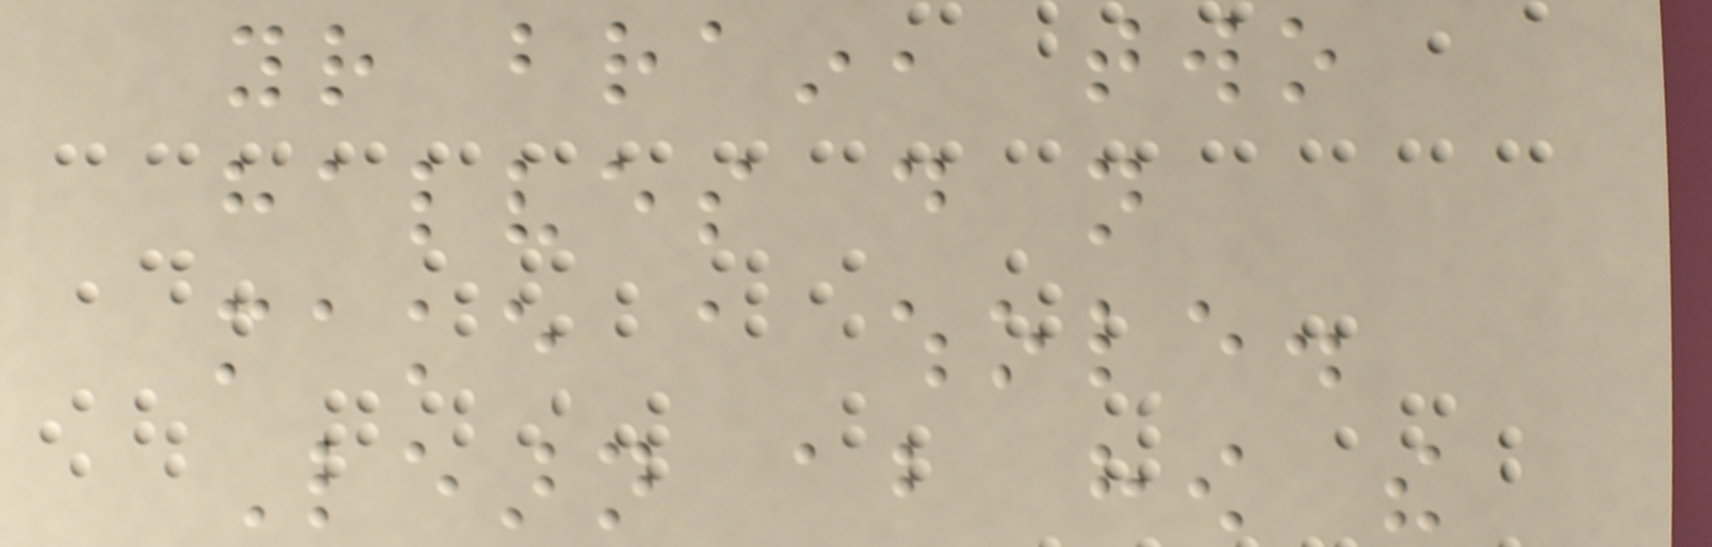your brain, two
halves do not
make a whole.
Learn about how the
